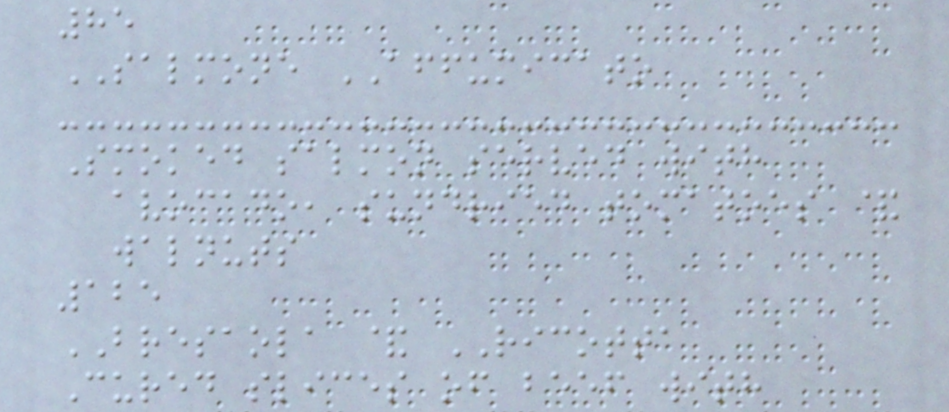85
SALMONE AFFUMICATO
Smoked salmon served with
avocado, sundried tomatoes &
walnuts
125
BRESAOLA & RICOTTA
Cured slices of beef with
